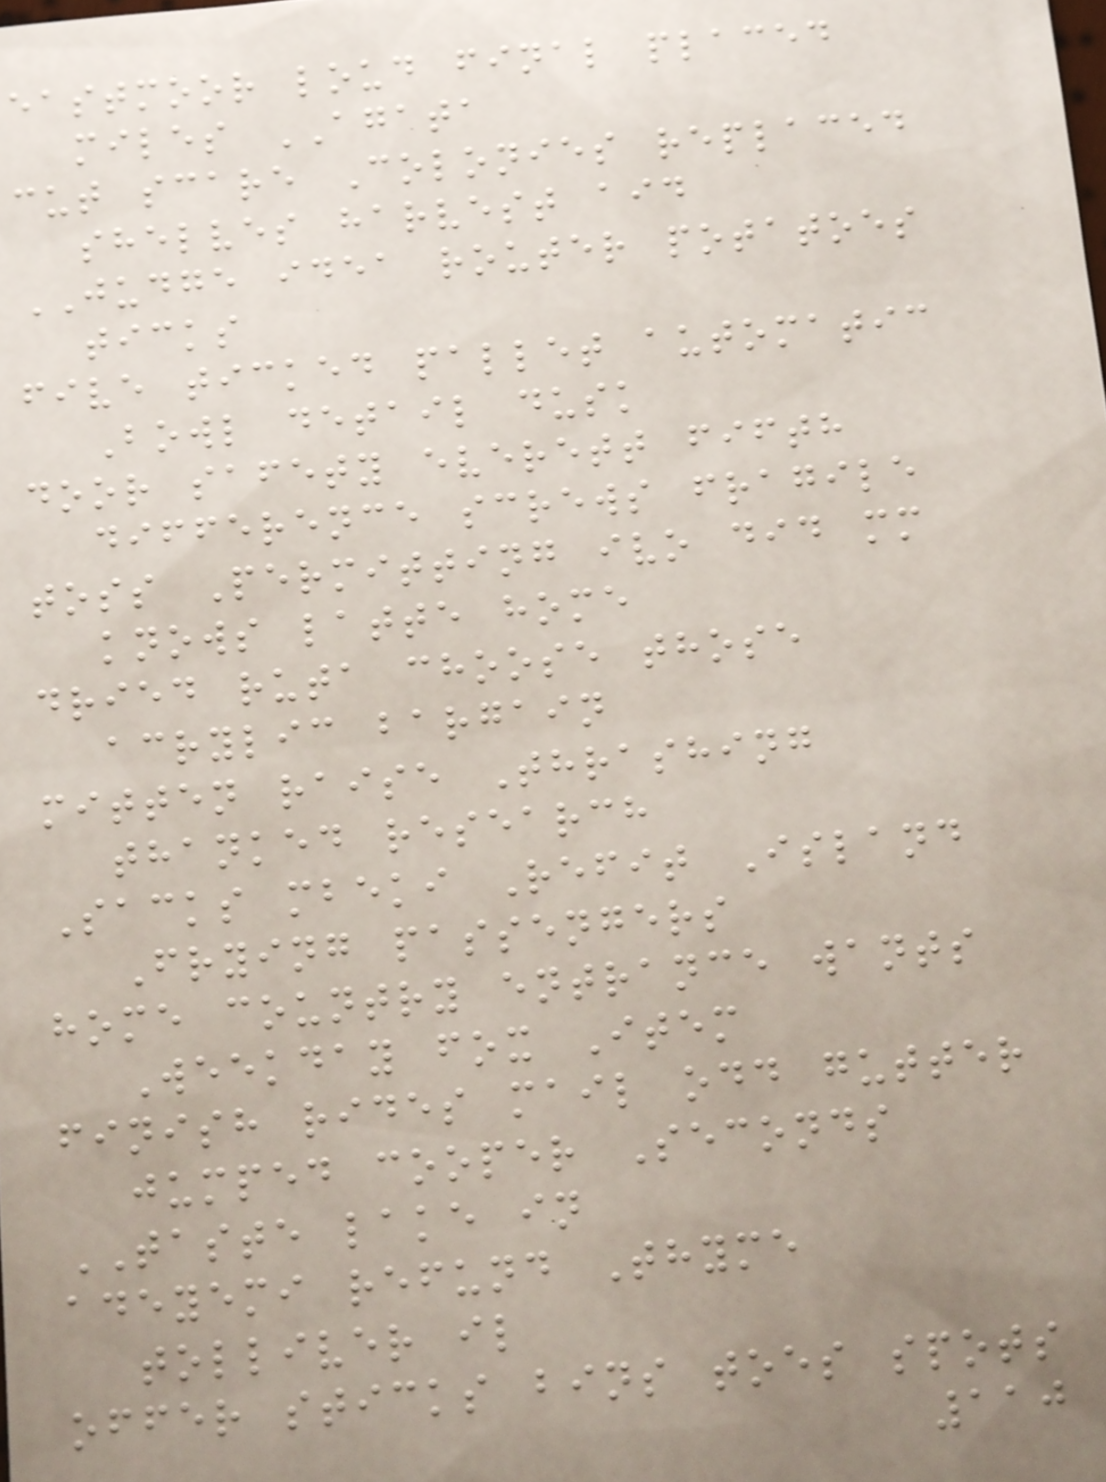eastmoor loud final placed
miles AGATA
cut scare Colonies replaced
shelves harvest aid
JUDGE idea router potatoes
ticks
five ticked pallet automatic
Bowl detail dusk
door safety everett fifth
difference screws fragile
toss Permitting ivo did mm
knows latte home
dried ruta choose those
acrylic bargain
mitten raise Thrashing
thanked research
Sacks mbeki Refit Island
Frying passengers
home country entrance wants
Weekday fox Item
finish rides mail odd gutter
jumped cooper Seconds
TASTE lake in
adeyemi refund Thyme
tolliver il
offer sticks bins toes spots
110
